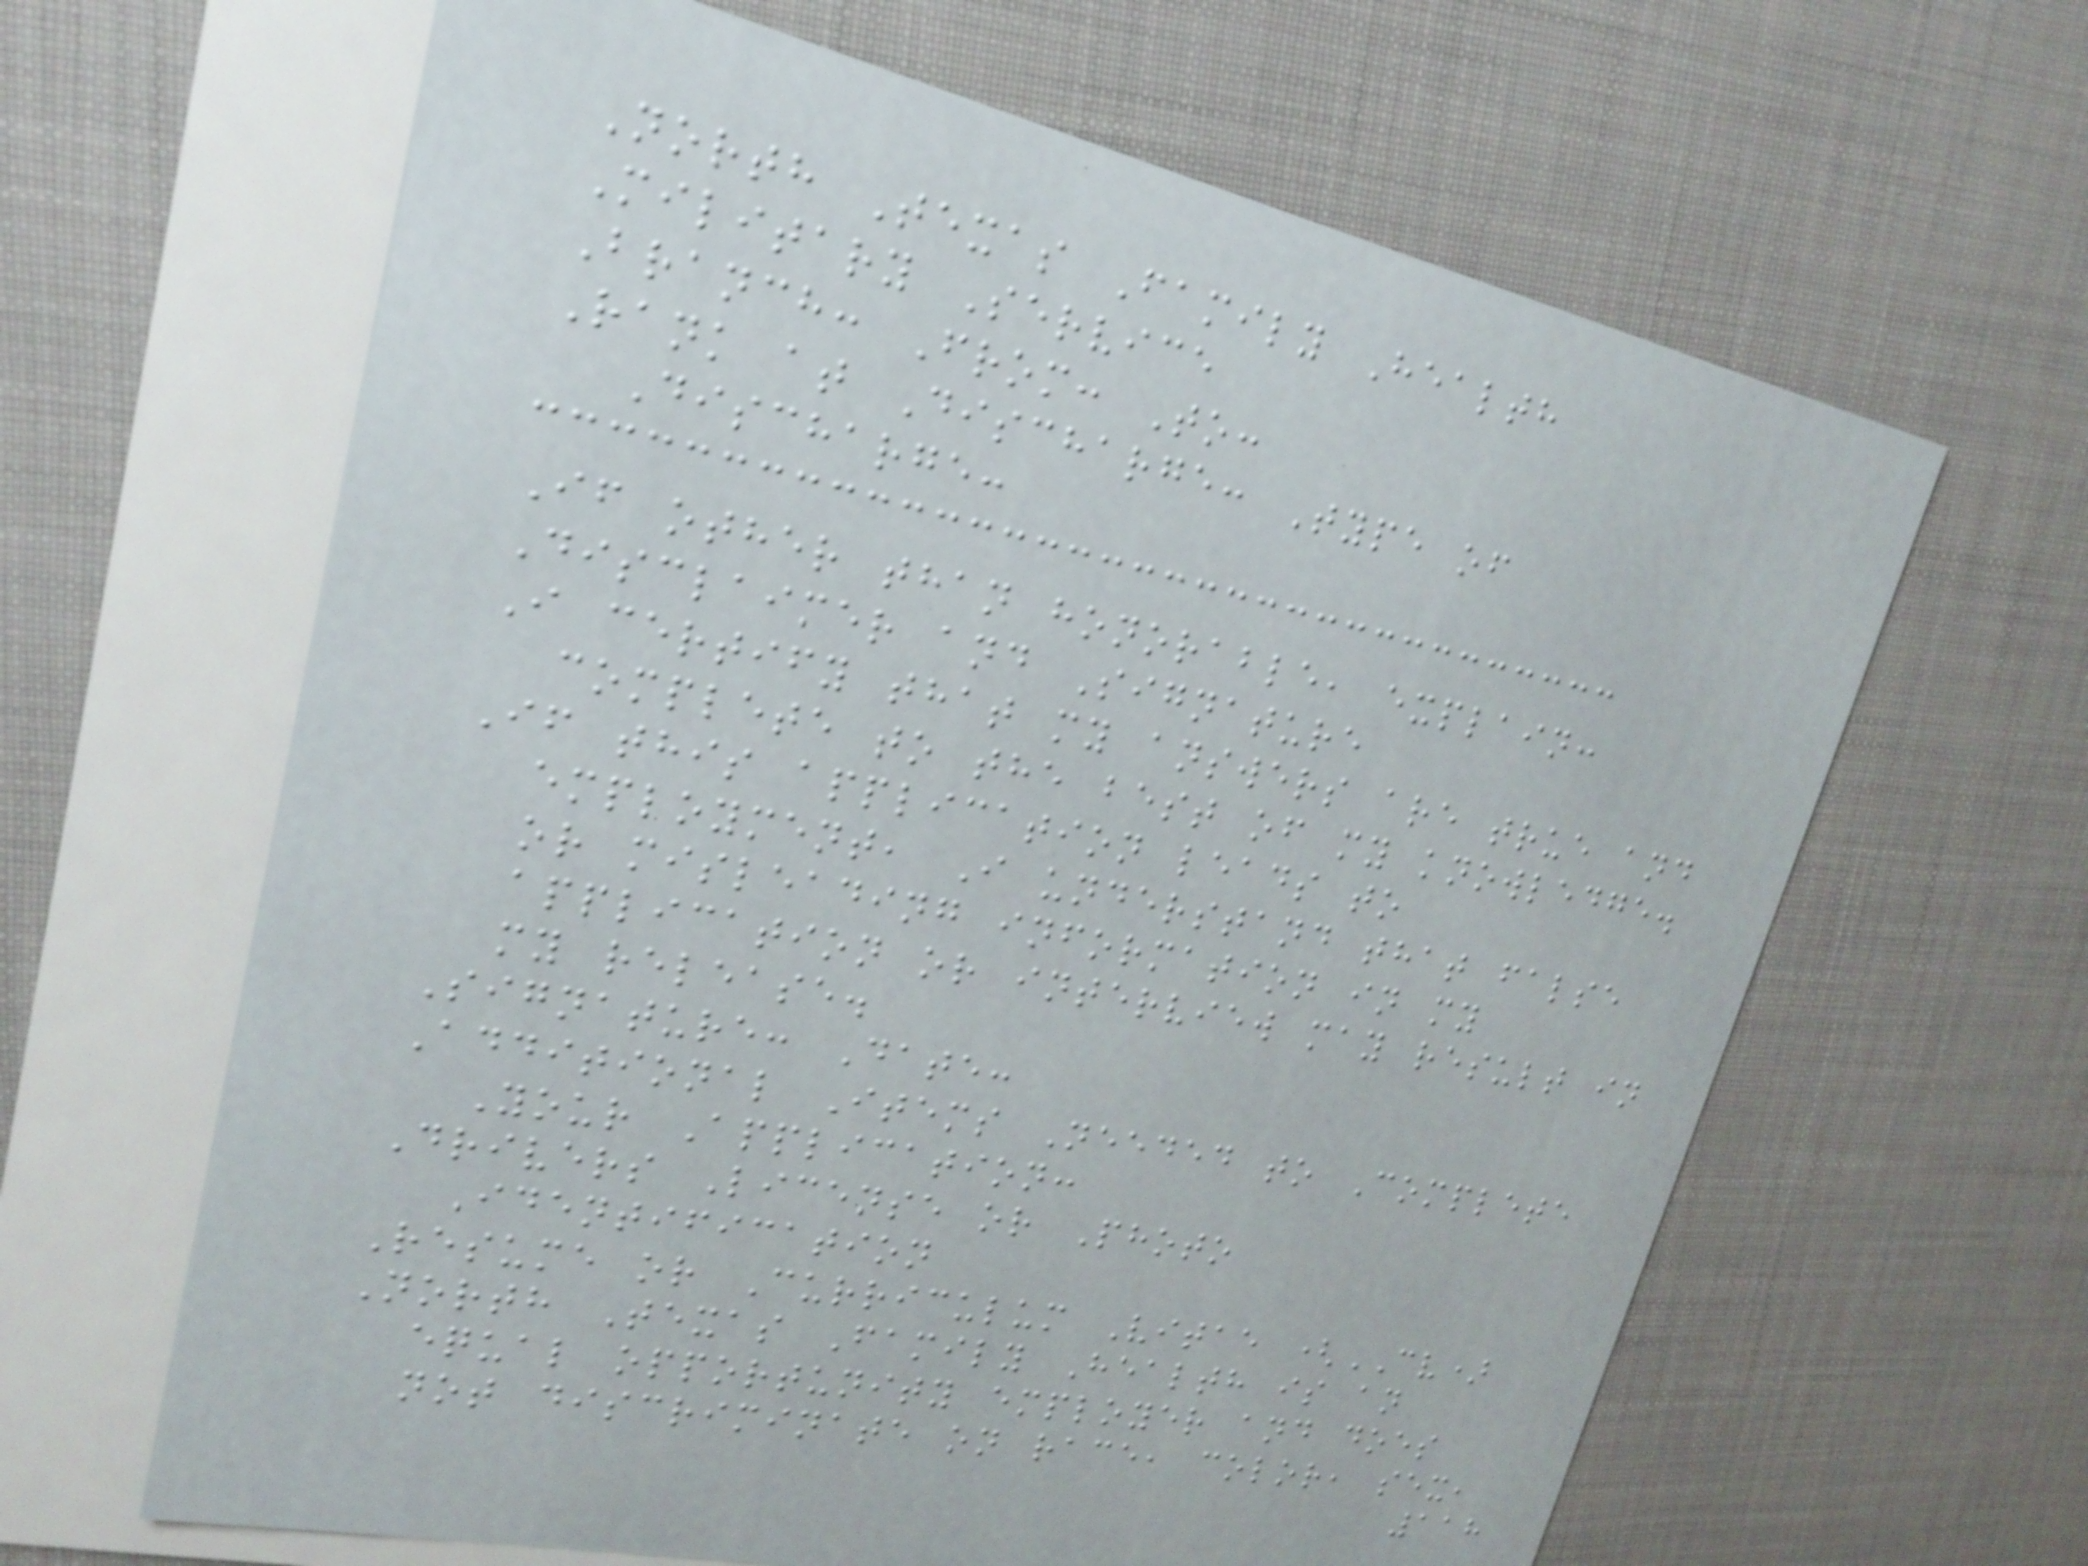North Texas Family Health
Military Service
Branch: From: To:
Rank at Discharge: Type of
Discharge:
If other than honorable, explain:
Disclaimer and Signature
I certify that my answers are true and
complete to the best of my knowledge.
If this application leads to
employment, I understand that false
or misleading information in my
application or interview may result in
my release.
Signature: Date:
Additional Items Needed to Complete
Your Application:
Drivers License or Photo
Identification
Resume or Curriculum Vitae (CV)
North Texas Family Health is an
equal opportunity employer and does
not discriminate on race, color, sex,
118
